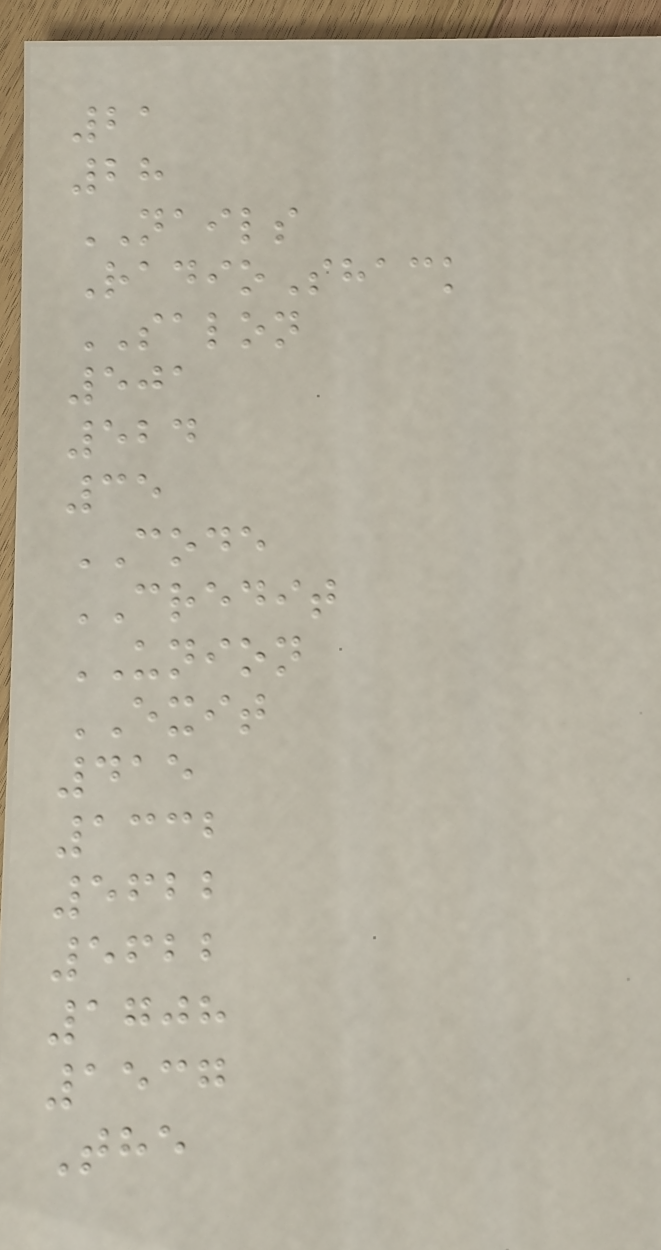21
28
NAILS
RadioShack
SALON
501
524
35
CODE
CREDIT
UNION
EXIT
415
1332
5622
5622
1708
1537
The
